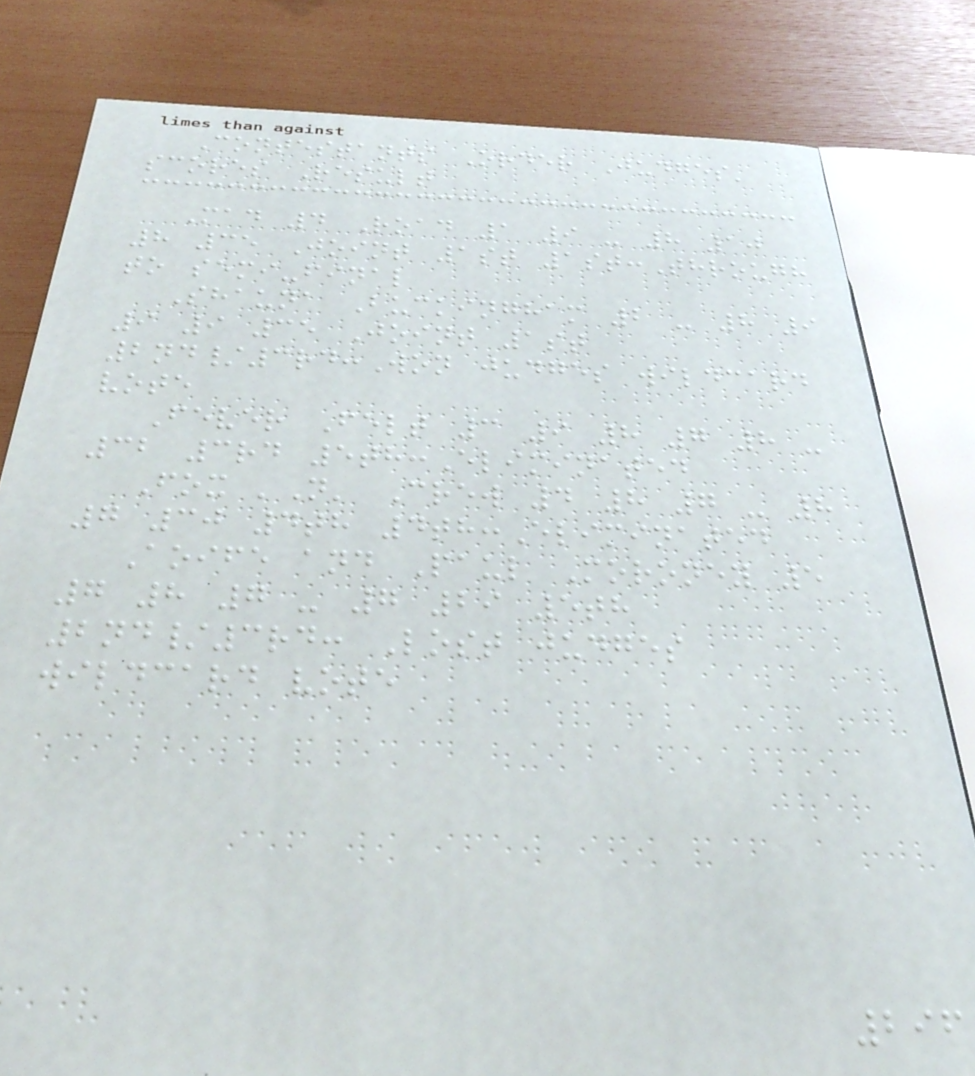Contestants Order Judges'
scores Result
Mad 4 Road 1 9 - 8 10
8 35 Joint 1st 1st:Through
to semi-final
Shauna Buckingham 2 - 8 9
9 9 35 Joint 1st
2nd/3rd:Won judges wildcard
vote
Fever Felt 3 9 8 7 8 -
32 3rd 5th:Eliminated
Fox 'N' Crew 4 8 7 - 8
7 30 4th 4th:Eliminated
Aoife and Paul Moroney 5
7 8 7 - 7 29 5th
2nd/3rd: Lost judges
wildcard vote
296
